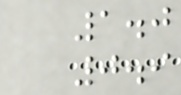1.0
0.9
